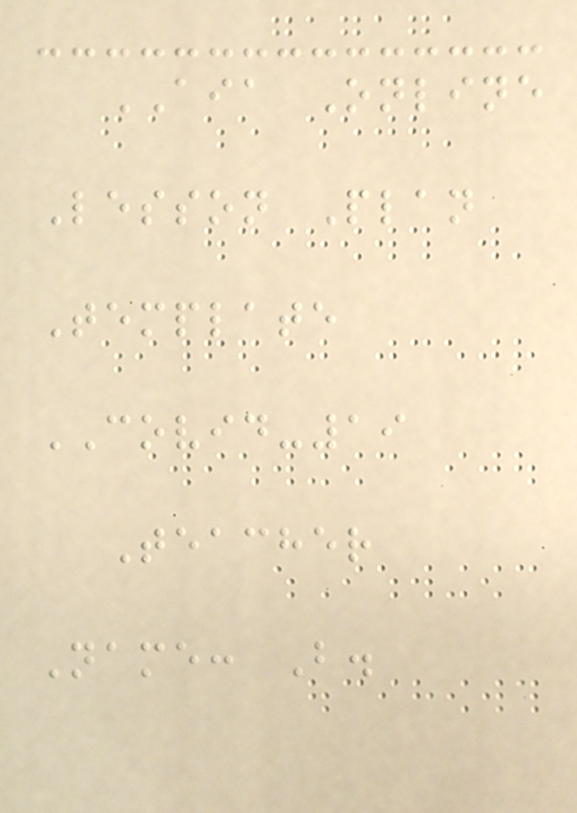AIA Online
Lesson Plan
Template
COVID-19
Teacher
Name: B.
